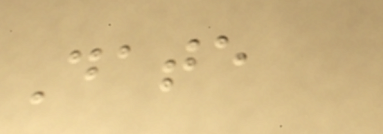Date
